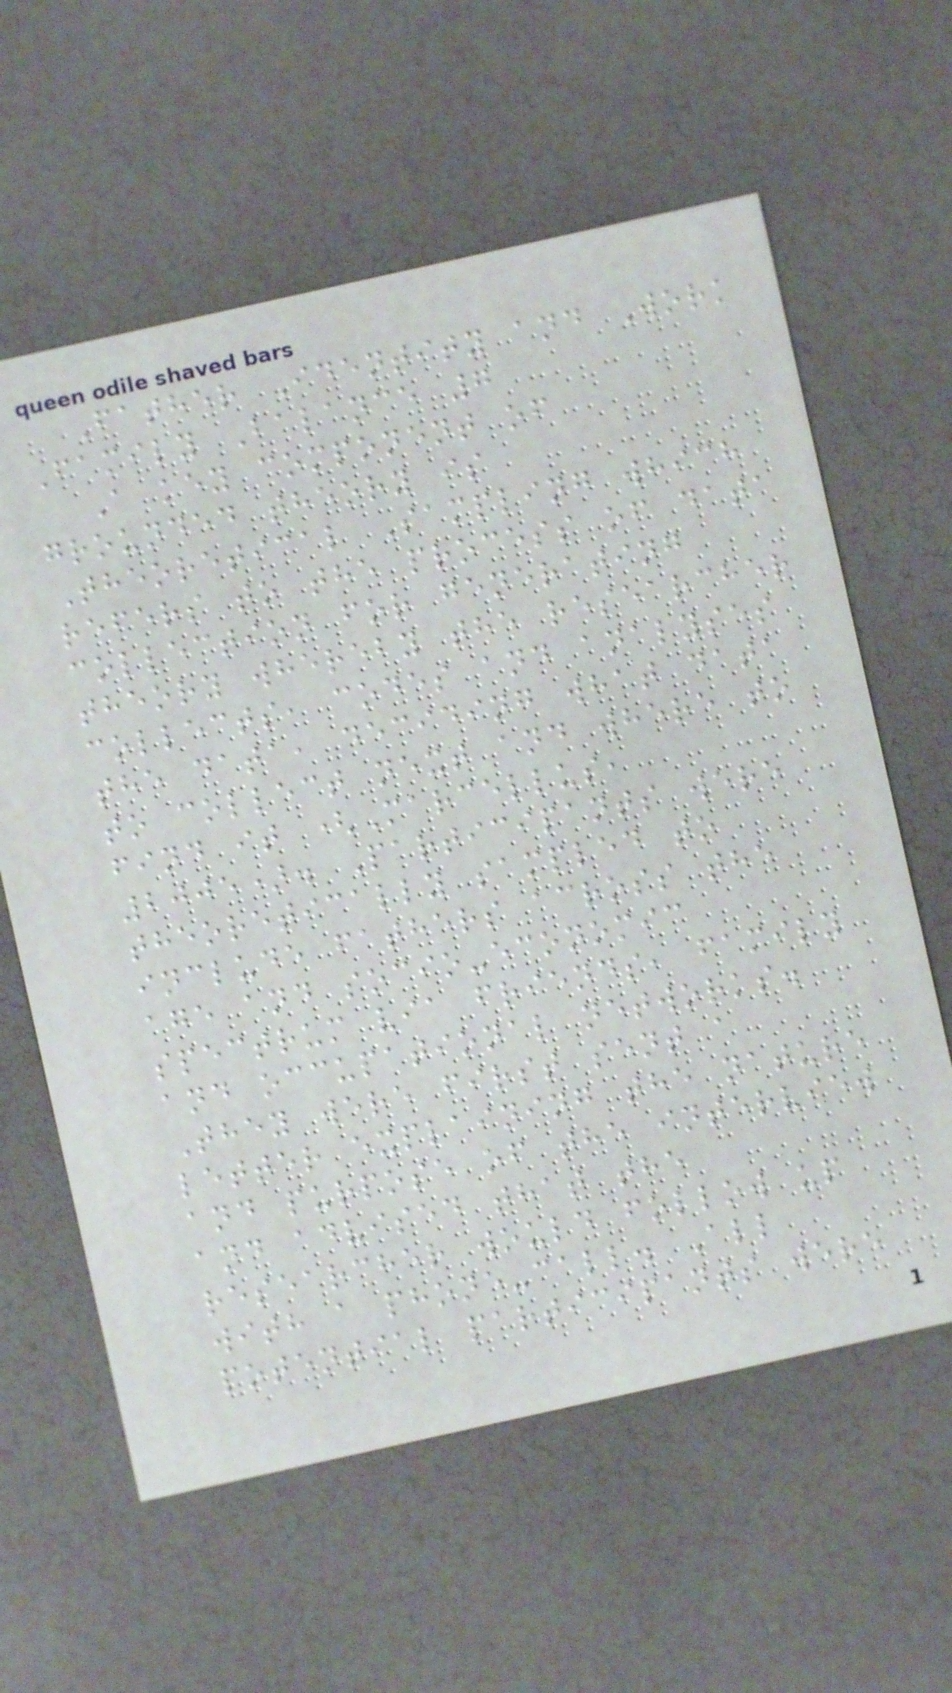Father Identity and Work
Family Balance 7
A key component of
grounded theory is
Theoretical Sampling which
refers to the process of data
collection for generating
theory whereby the researcher
collects, codes and analyses
the data, deciding what data
to collect next and where to
find it (Marcellus,
2005). Participants were
theoretically sampled to
include fathers across the
age and socio-economic
spectrum via friends, family
and occupational networks.
They were first sent a
letter explaining the nature
and purpose of the interview
and advised that the
researcher would follow up
with a phone-call. All
potential participants were
